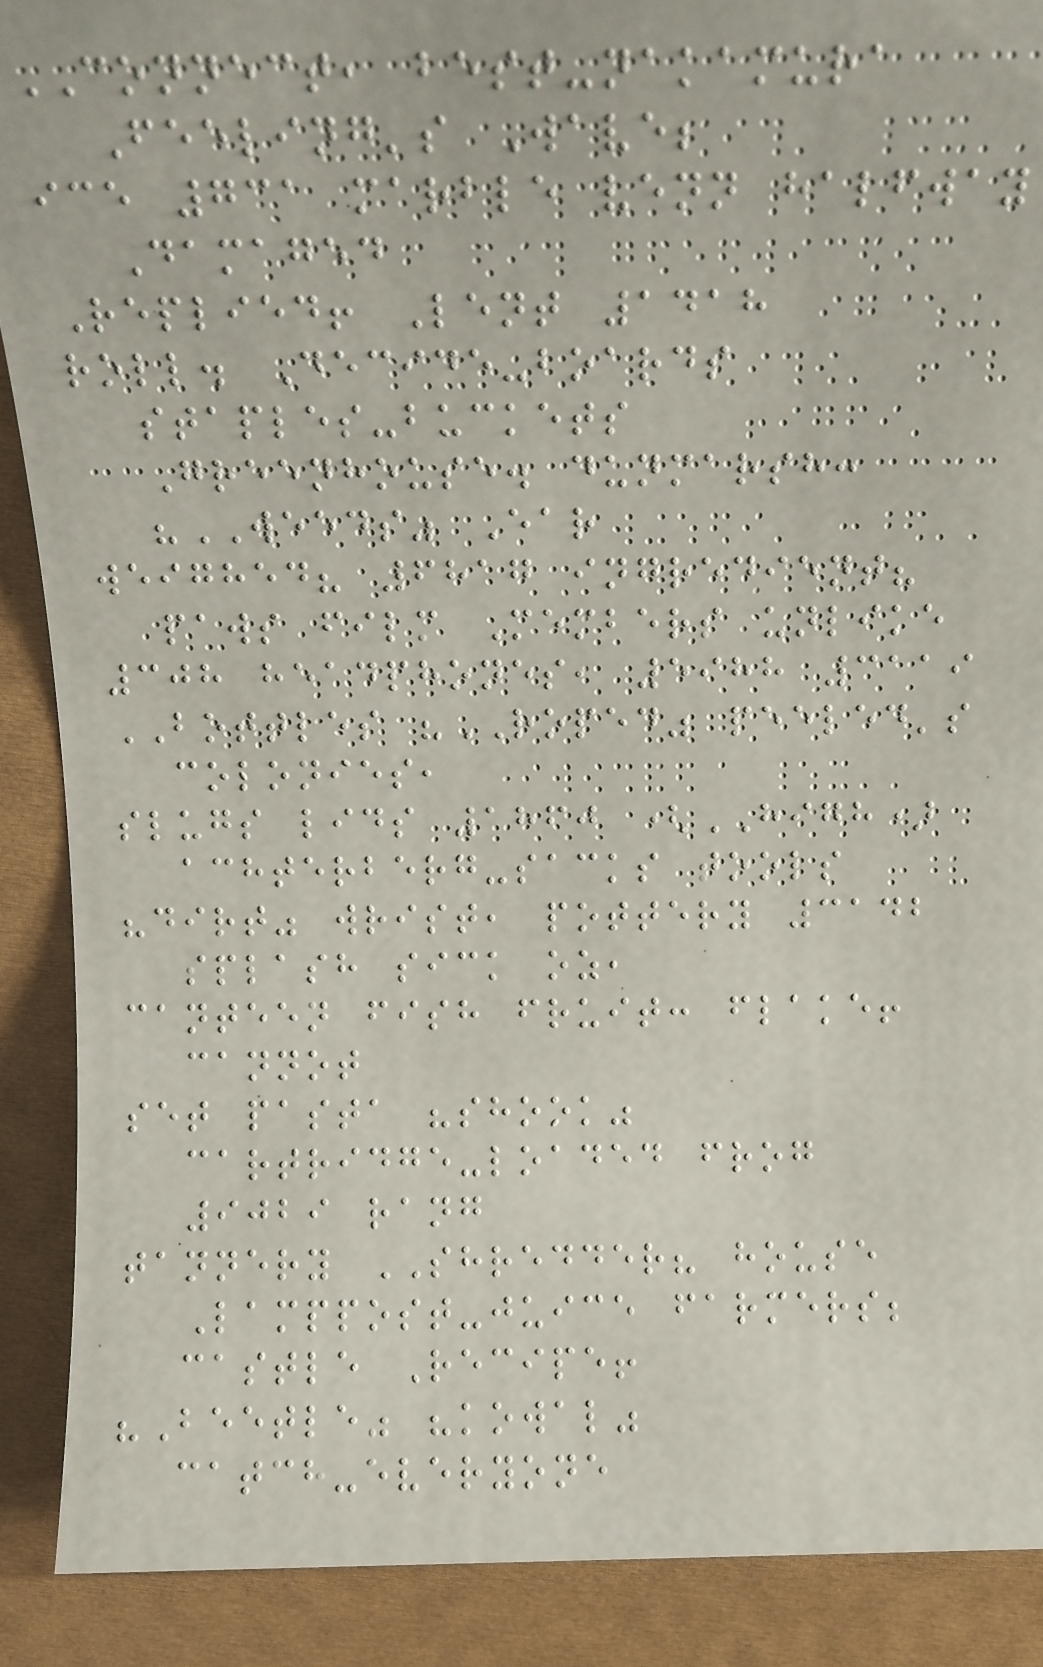CONNECT, best-nakamura
Feeling's Wave;
ice 731 marble venn halfway
Damaged
Replied! Lent 1418
roll. Decide-boards
staples-buckets
Greenhouse. dunmarsh:
"WEEDS" Ear
weighed? 6817 ingredient?
paws film Members unlike
308 headphones, 5988 3119
BOTTLES "ROPED" peeled's
colonies,
slugs lids 1860 (HIGH)
achterberg-sacks tools
"dirt" wrist, pottery 3142
splash sick oz,
canteen fish fruit: flake!
cannot
set pasta "shook"
cartridge-loaded frog
9029 rang
tannery SHREDDER? house
Lamppost-juice farmers;
castle Recipe!
"Beetle" "kowal"
catch-everyone
